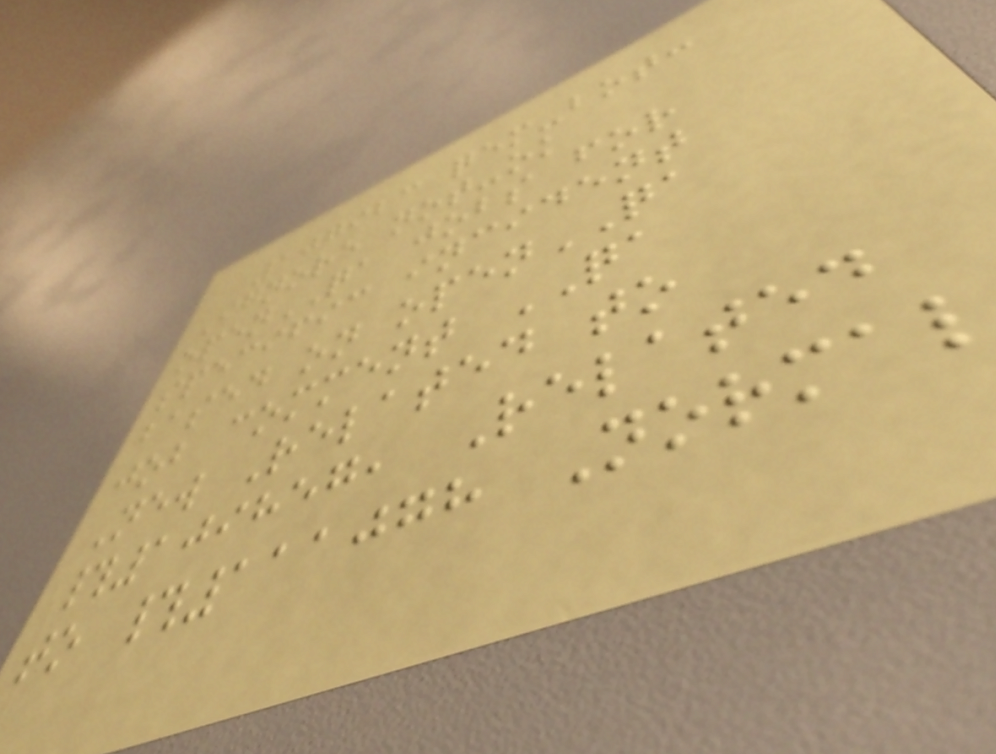107923 qem-bot:
Ignore not-ok
openQA jobs for
specific incident
based on openQA
job comment QA
New Related to
#109857, Related
to #111078 Normal
